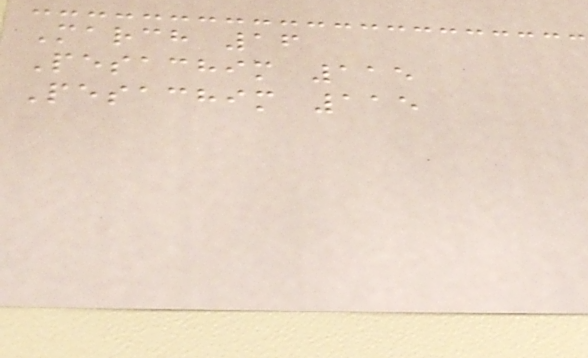March 16
Pesachim 115
Pesachim 115
